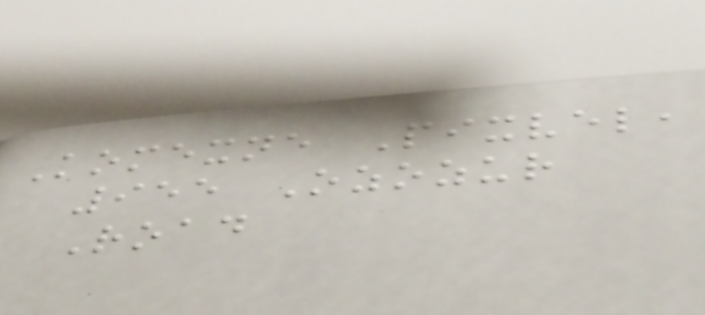Komexne Pixvel,
955 Ozozur
Road
